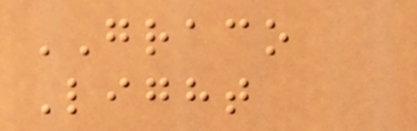GRACO
Light
